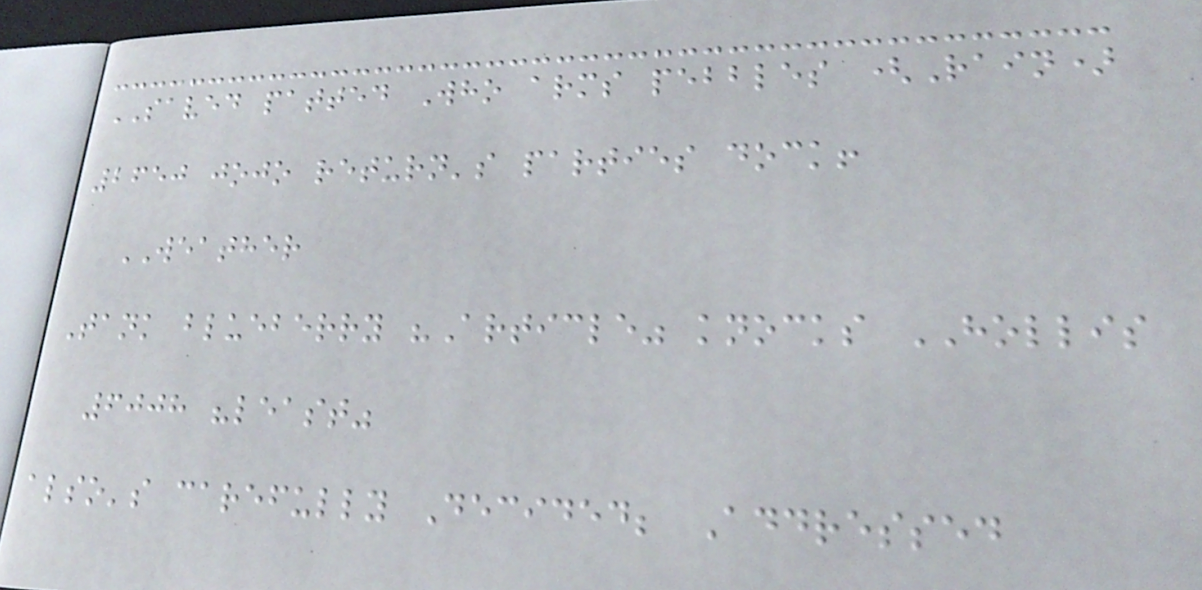SAVED patted Who arms pebbles (Rain)
2650 jojo return's parties dock!
WEATHER
Tank blueberry "Article" knocks HOLLIS
6008 "least"
also's carefully Decided; Addressed
